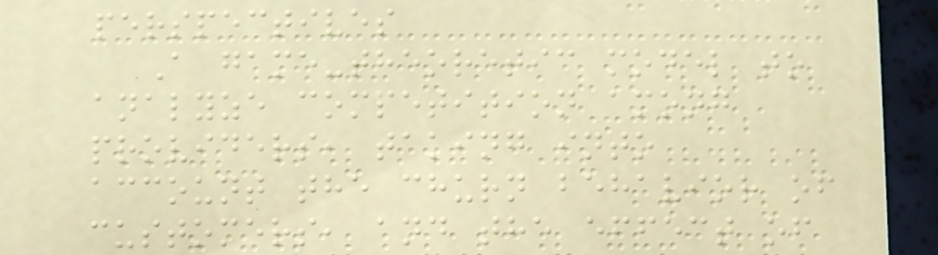perspectives
A game-theoretic model to
analyze competition among
providers, taking into
account the churn behavior of
customers, and the effect of
